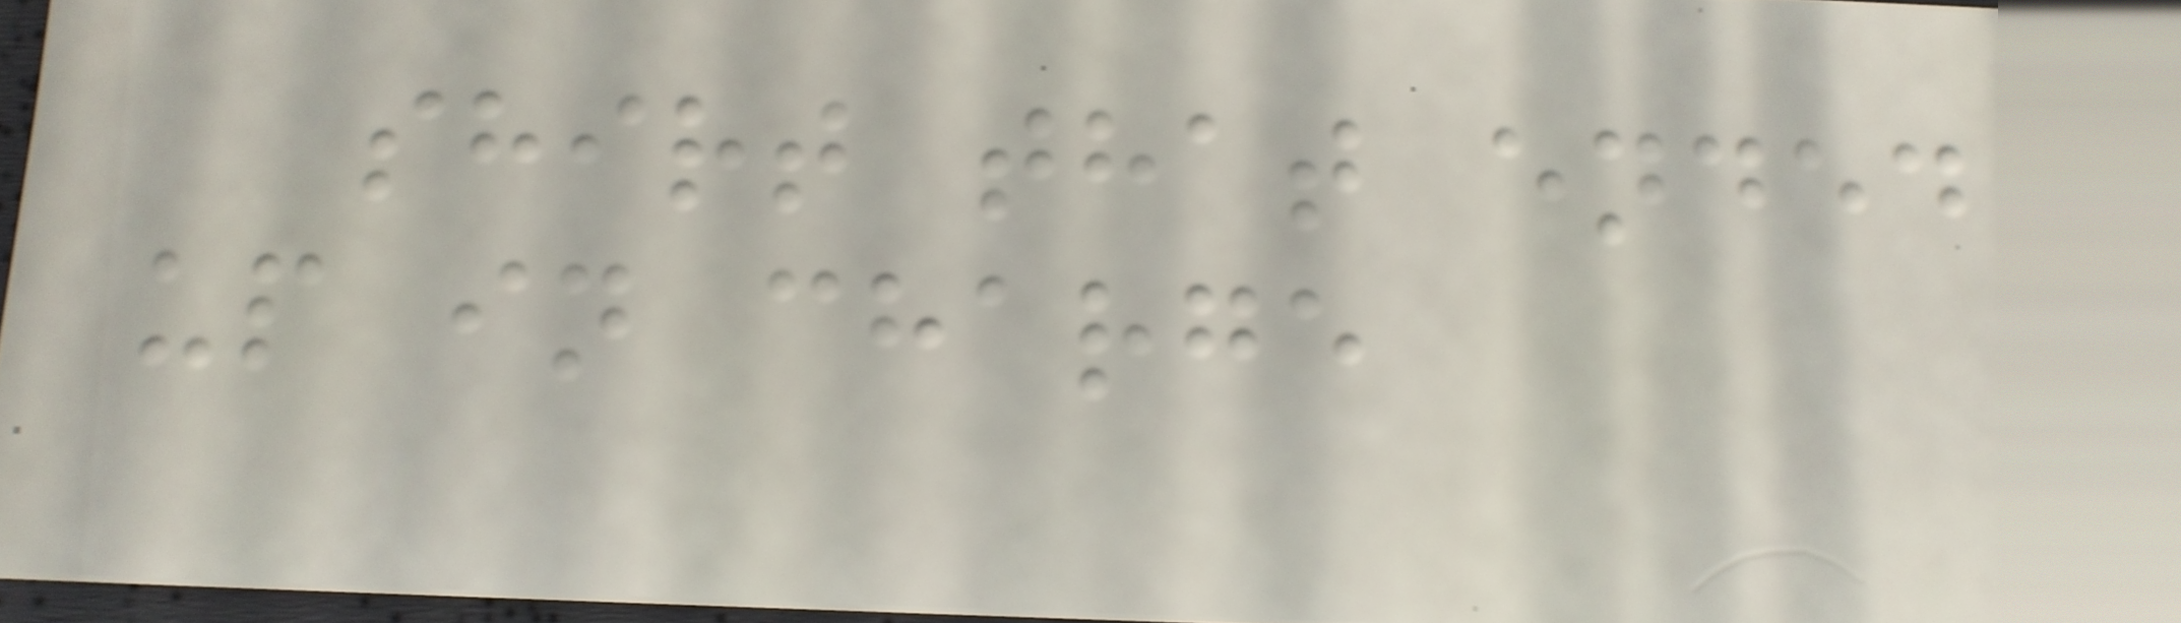shirt that ended
up in charge
